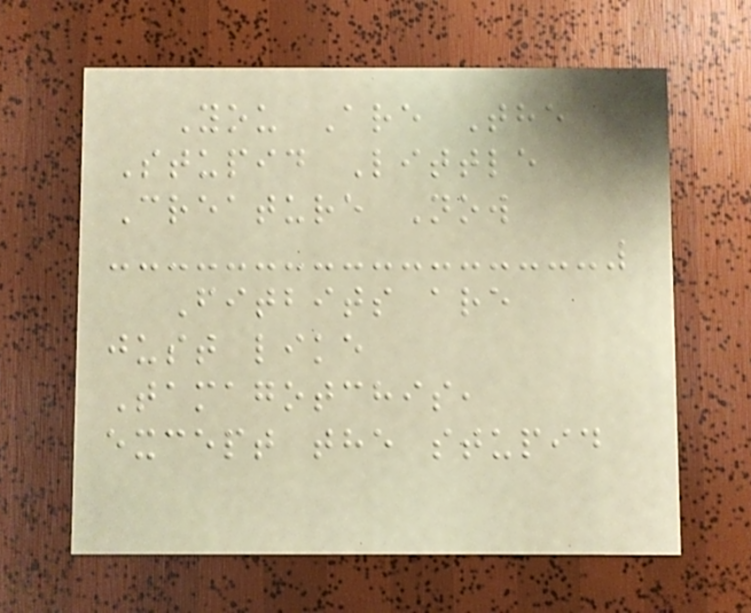You Are The
Stupid Little
Creature Now
Fitbits are
just like
Tamagotchis,
except the stupid
